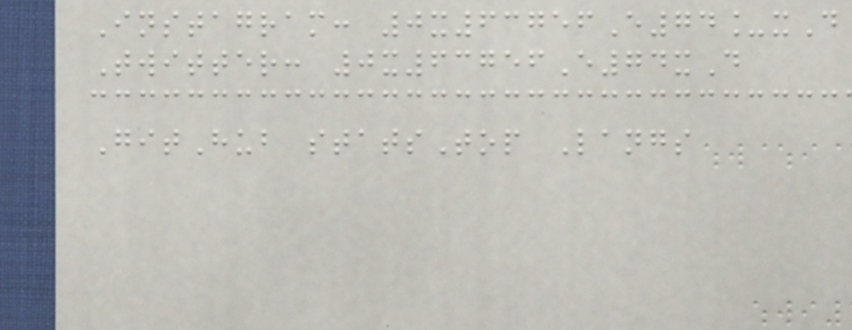Instagram: 0x63756E74_xD
Twitter: 0x63756E74xD
GitHub statsTop Langs
